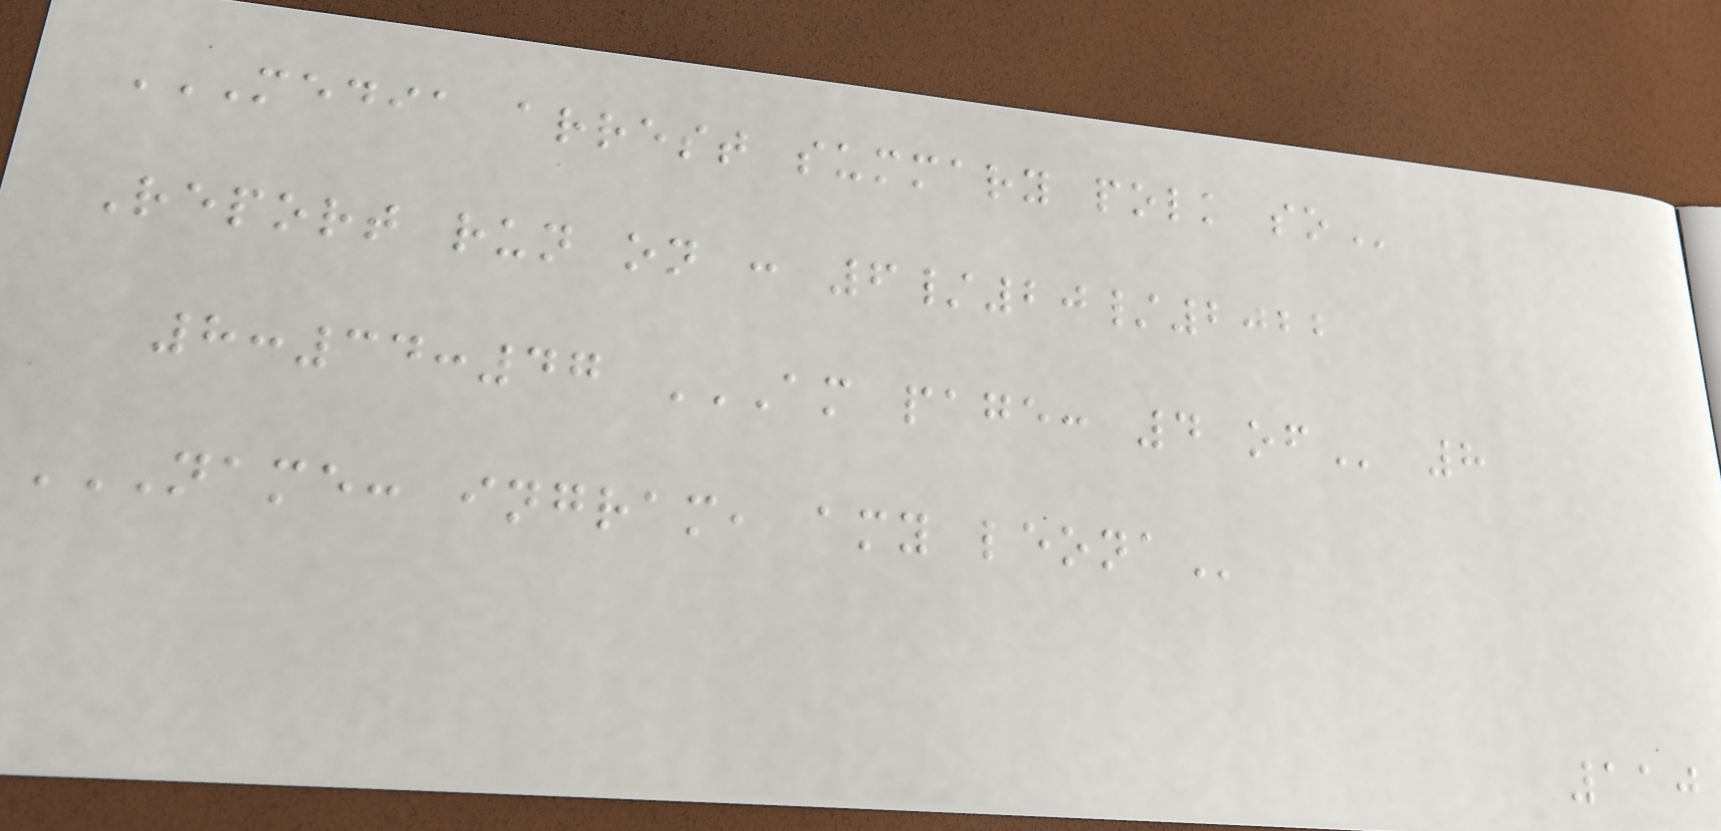MEDIA ARREST SUMMARY POLK SO
Report run on : 6/20/2022
8:34:47 AM PAGE: 4 OF 8
NAME: INGRAM, AMY LEONA
110
